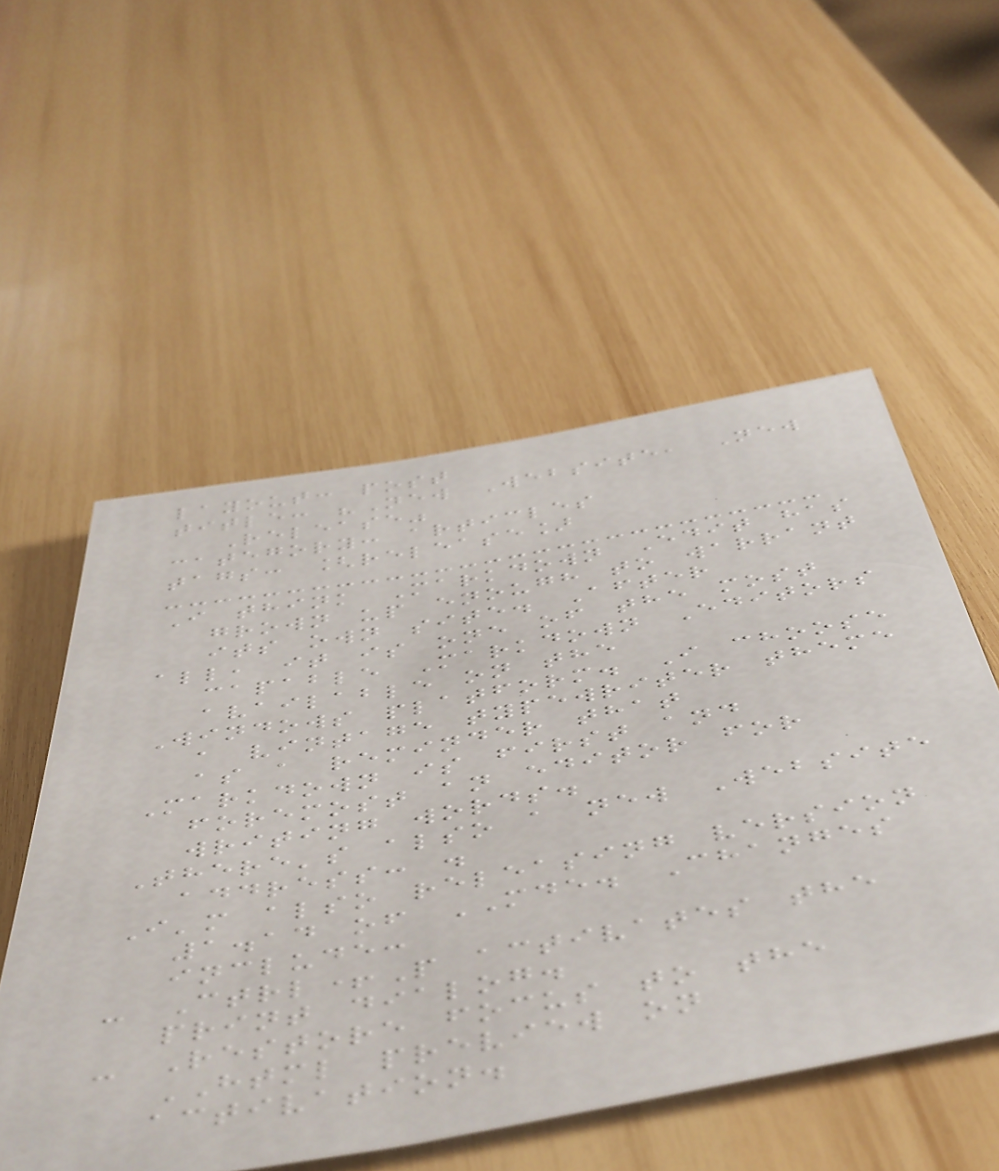layout: post
title: "New Website, New
Release"
category: articles
tags: [release]
I think Markdown Edit has
grown up enough to warrant
its own site. After
all, it is one of the most
capable Markdown Editors
available on the
Windows platform. I choose
a vintage typewriter theme
as a reminder that
Markdown is first and
foremost an editor for
writing words.
There's also a new Website
address: .
I'm also releasing version
1.14 of MDE. Changes
include:
- Ctrl+P activates the
print dialog.
- Restore focus to the
HTML preview on
activation.
